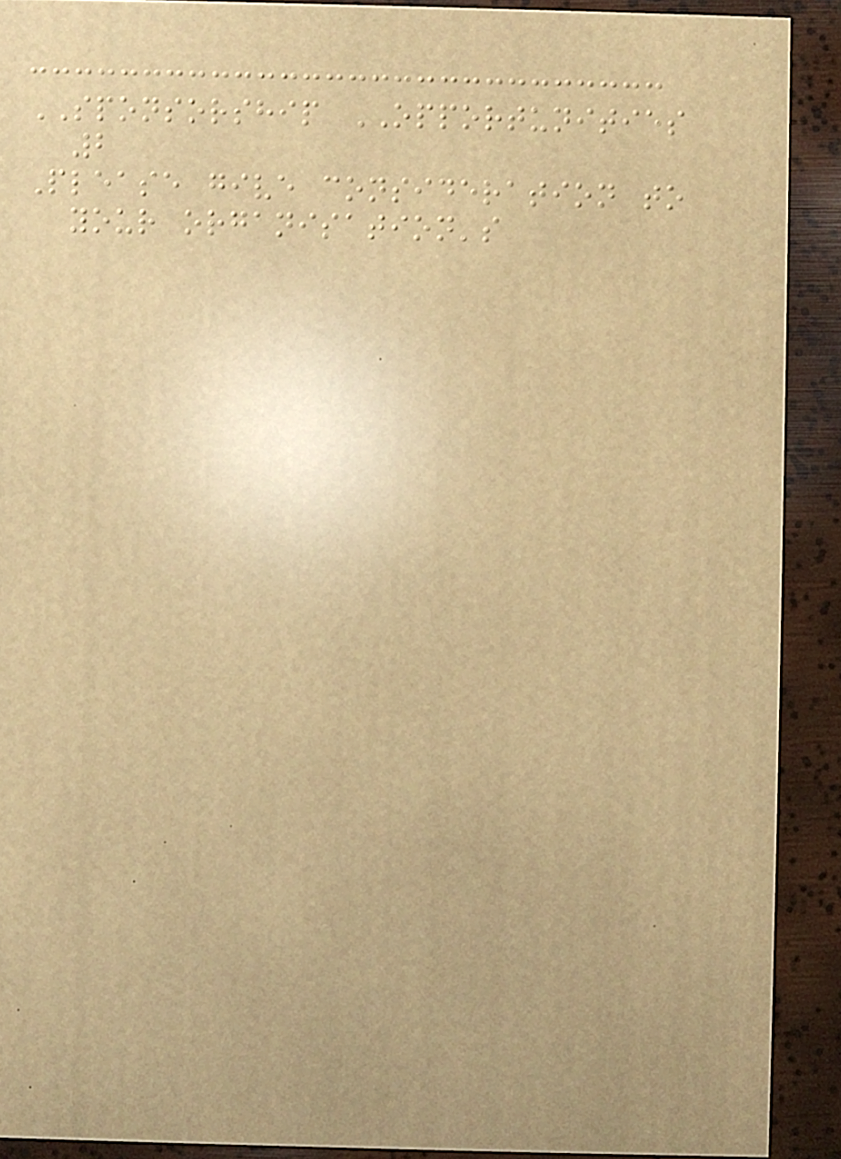SPONSORSHIP OPPORTUNITIES
2
Please give consideration to
your organisation's
